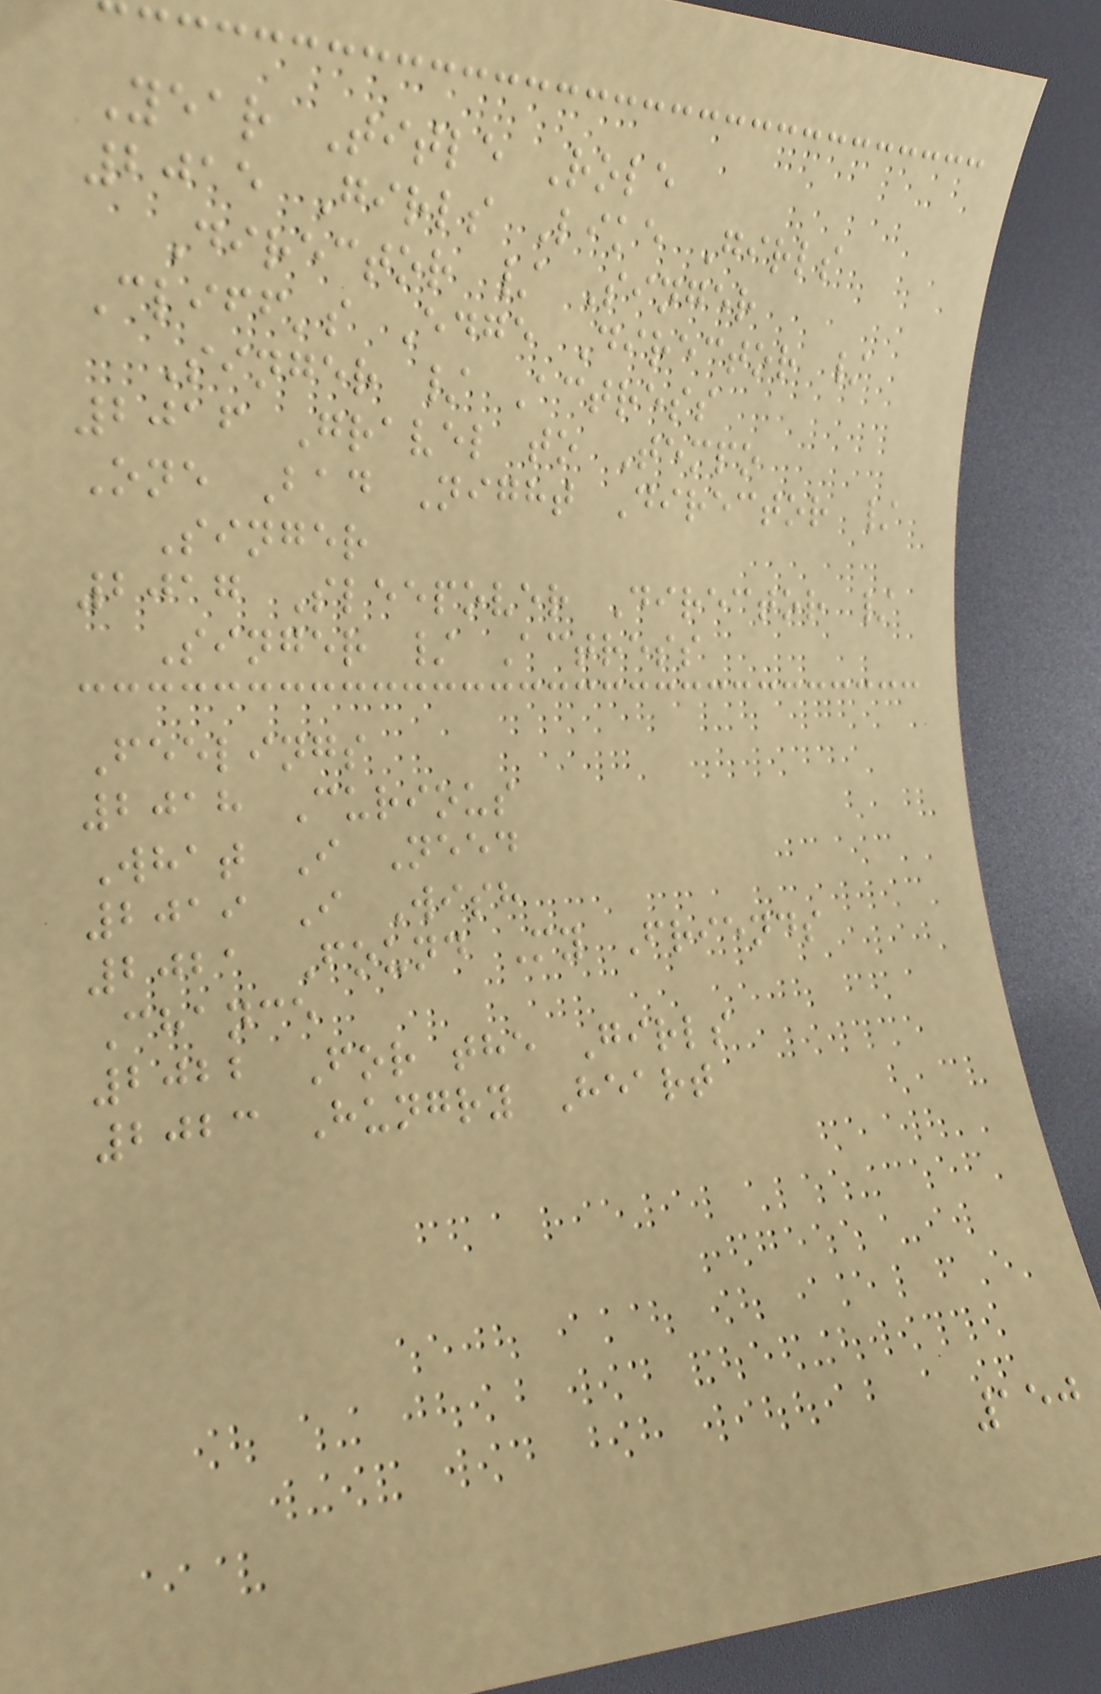Year Title Role
2015 Girls Like Girls
Director / Singer
Cliff's Edge Director /
Singer / Actress
2016 Gravel to Tempo
One Bad Night Director /
Singer
2017 Sleepover Director /
Singer / Actress
Feelings
2018 Curious
What I Need
2019 I Wish
2021 Found My Friends
Chance
2022 For the Girls
2023 Hungry Heart
150
